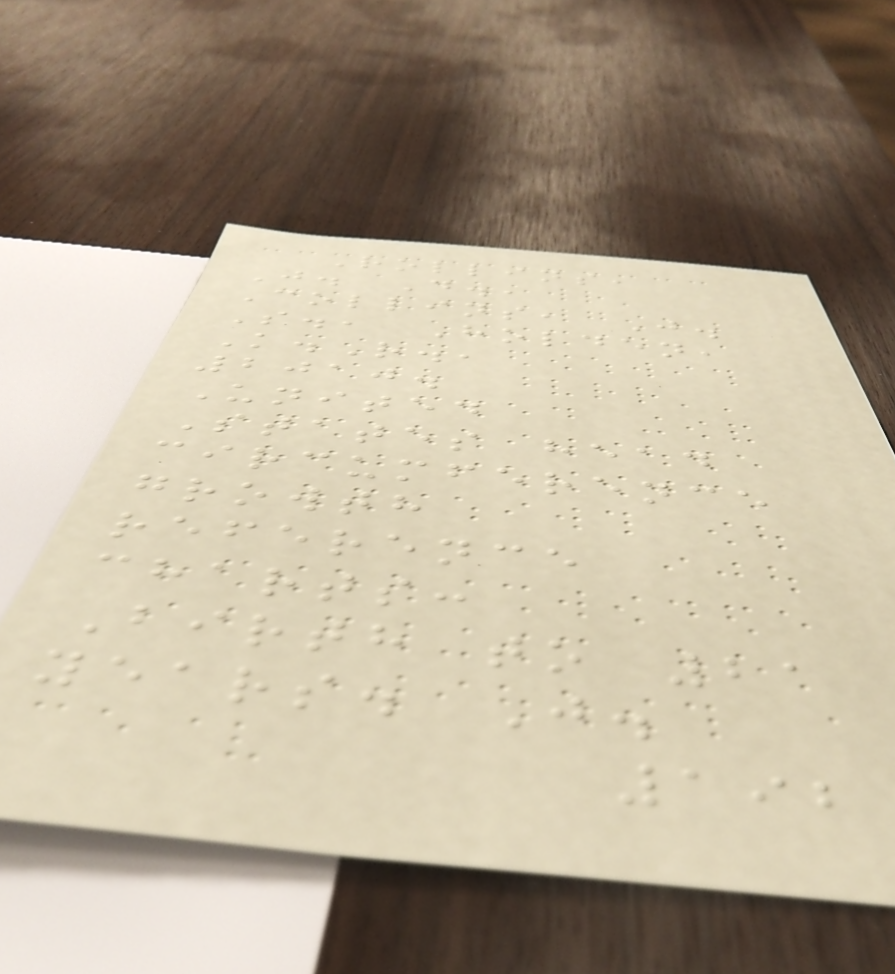Rollins,
J. D.,
Collins, J.
S., Holden,
K.R.,
2010.
United
States head
circumference
growth
reference
charts:
Birth to 21
years. J.
192
